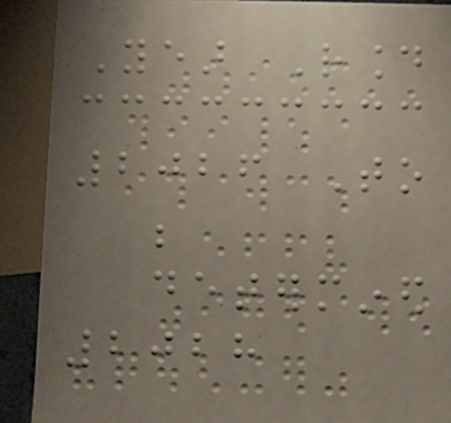Year Round
2026 To
be
determined
2028
